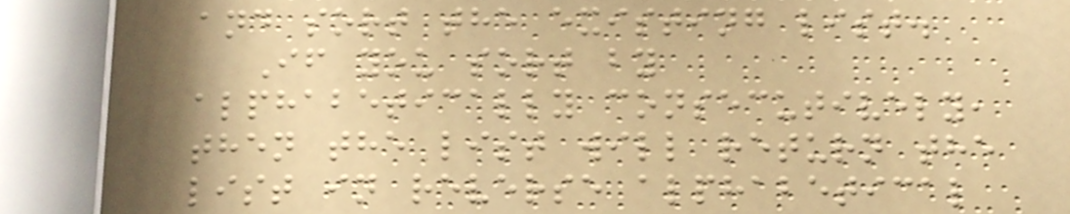and sort the existing list.
If you sort by
alphabetically consecutively,
then the list will return the
list in reverse alphabetical
